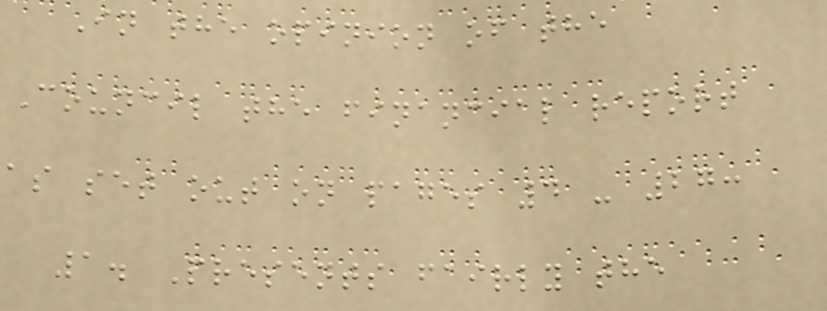In the opinion of the
Council the financial report
as set out on pages 4 - 27:
1. Presents fairly the
